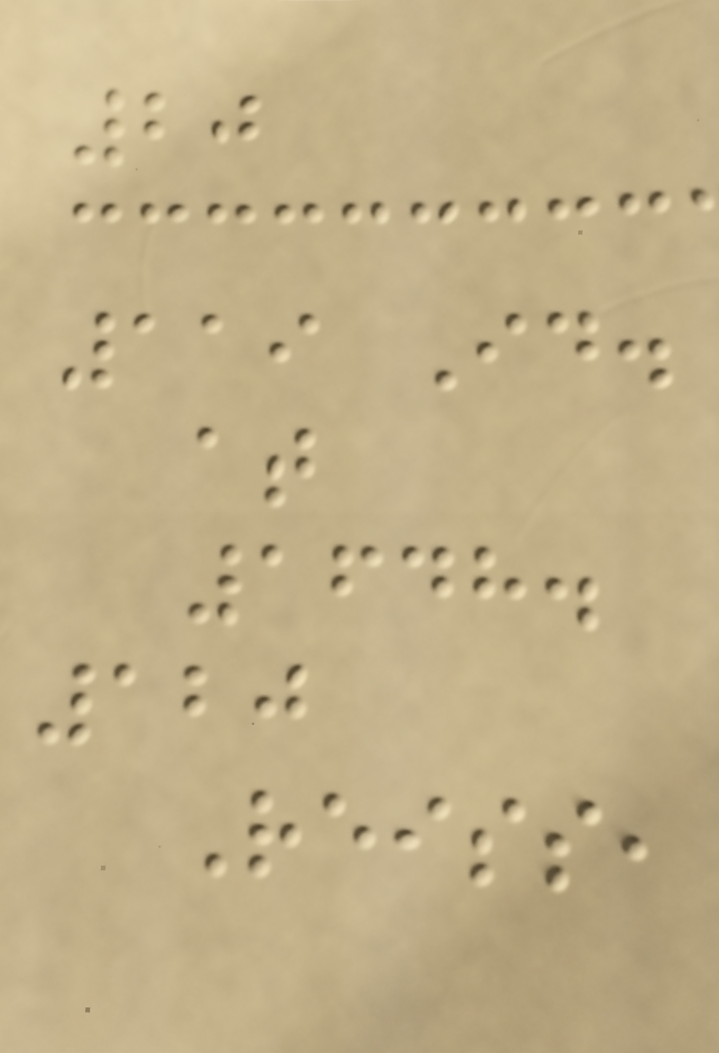20
119 Id.
at
1648.
120
Reiss,
